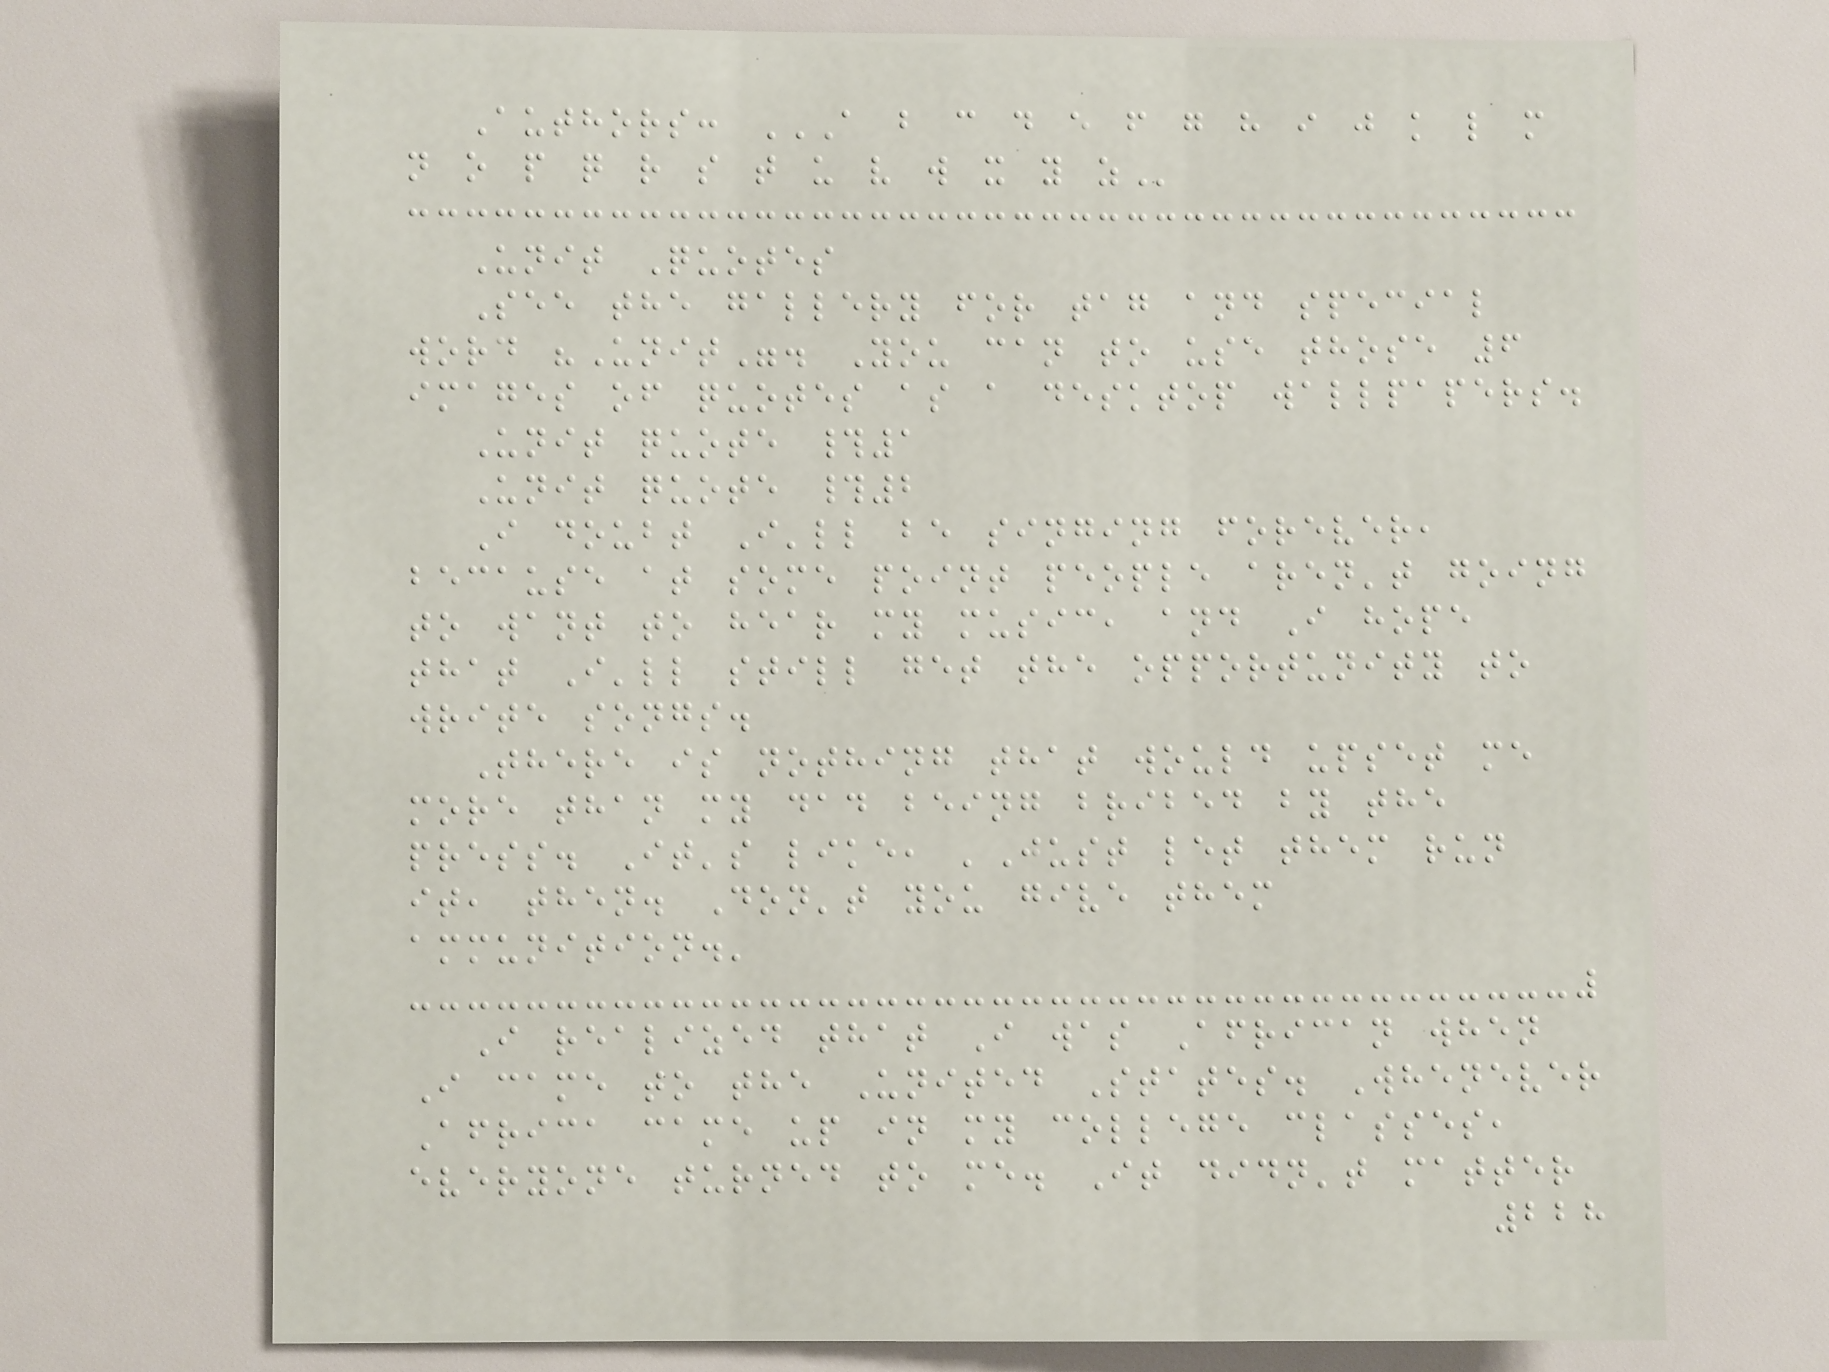Authors: A B C D E F G H I J K L M
N O P Q R S T U V W X Y Z
Unit Quotes
See the gallery for tag and special
word "Unit". You can to use those 6
images of quotes as a desktop wallpapers.
Unit quote #1
Unit quote #2
I doubt I'll be singing forever,
because at some point people aren't going
to want to hear my music, and I hope
that I'll still get the opportunity to
write songs.
There is nothing that would upset me
more than my dad being bribed by the
press. It's like, 'Just let them run
it, then. Don't you give them
ammunition.'
I realized that I was African when
I came to the United States. Whenever
Africa came up in my college classes,
everyone turned to me. It didn't matter
228
